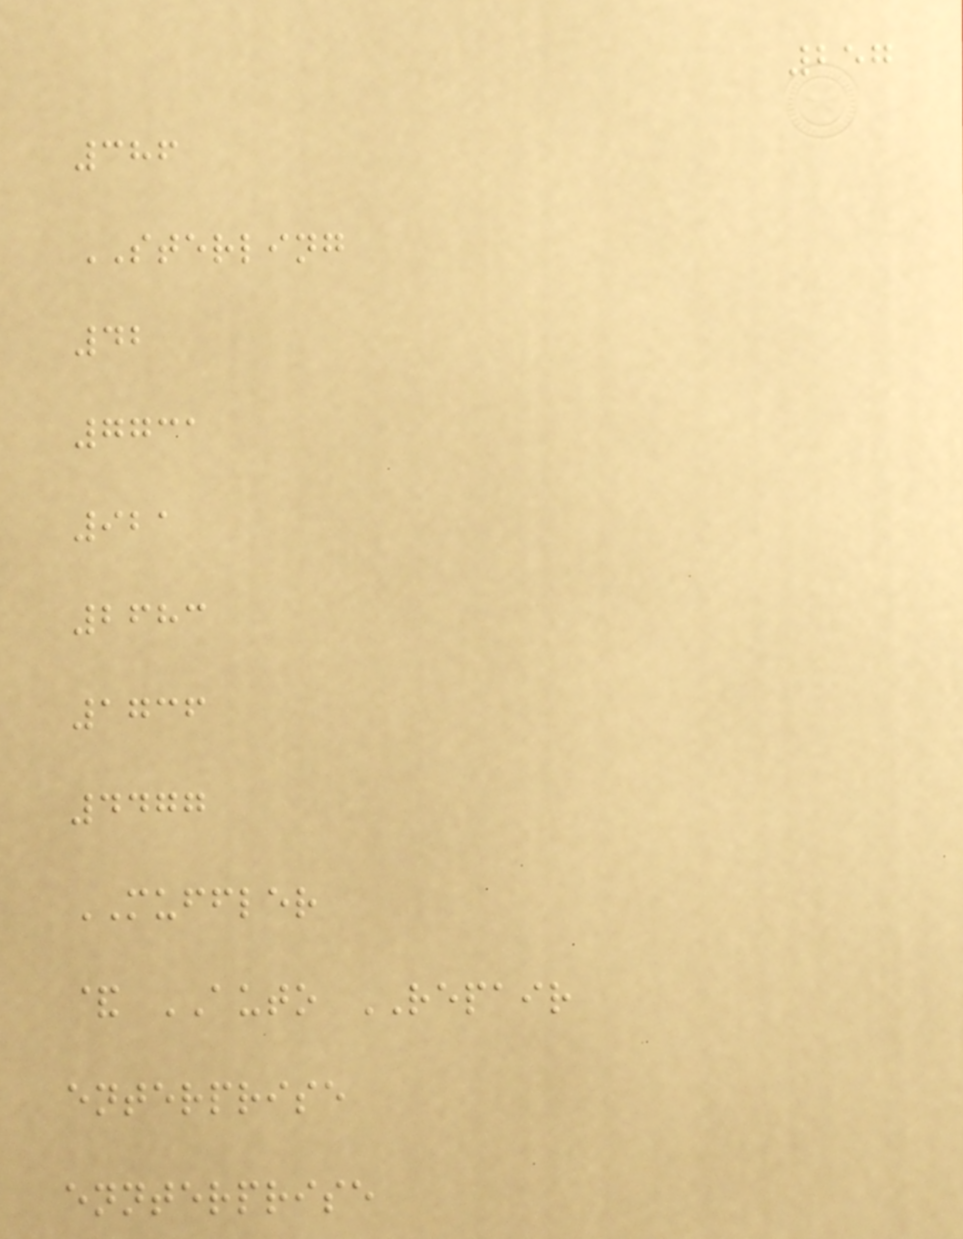257
386
STERLING
42
7731
921
2683
1736
4477
MUFFLER
& AUTO REPAIR
enterprise
ennterprise
